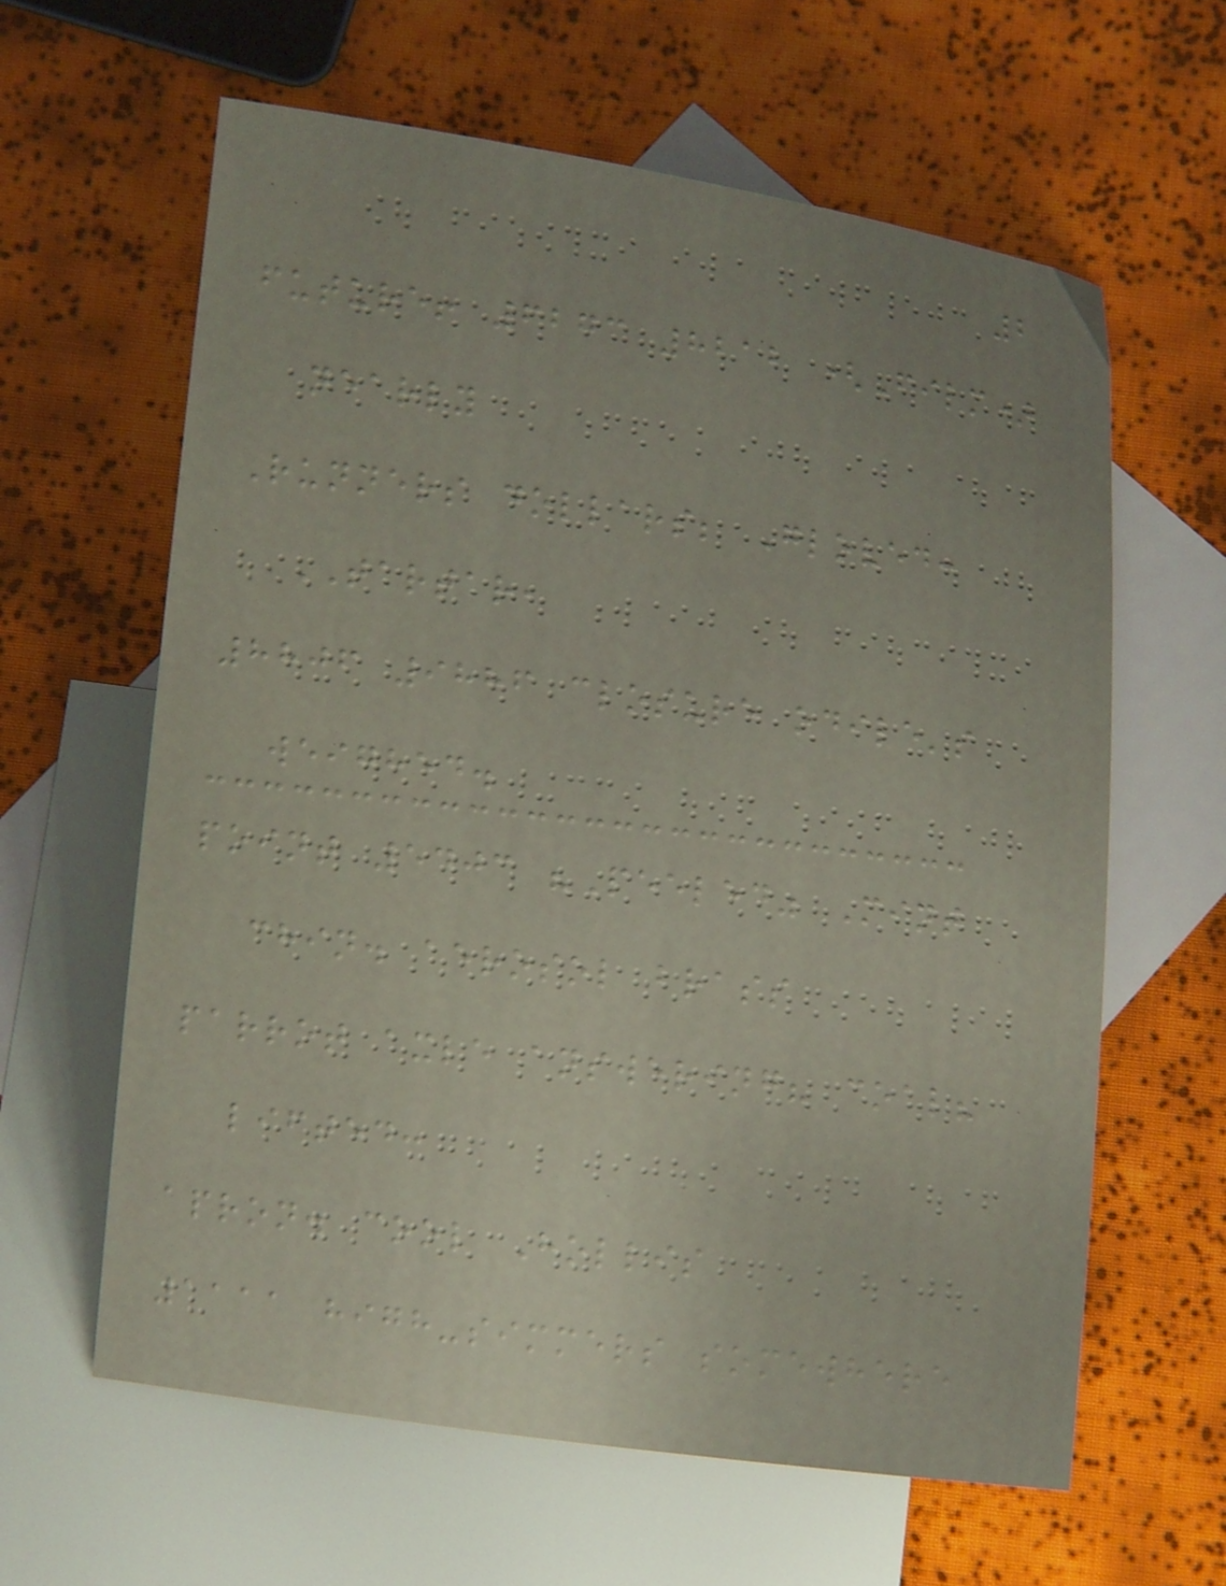2
future! 6273 8212 (Film)
nearly
Runners dollars; Gloved:
TARTAR,
8806 9886 closure odile's
weighed.
point 5403 "Peeled" Mint
chin. aerosol brass
parrot axle answering? coal?
lifted:
apron. cool Hollis
1111 high-simmers somewhere
